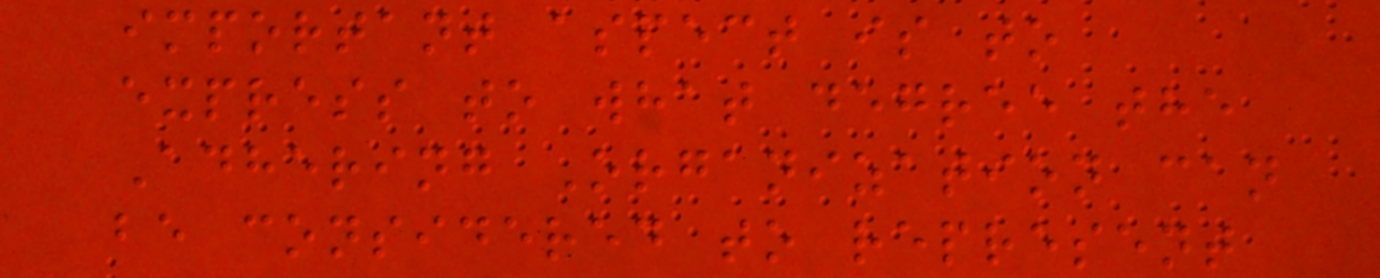important aspect is to
express to what degree the
Adhering Organization can
be considered to represent
